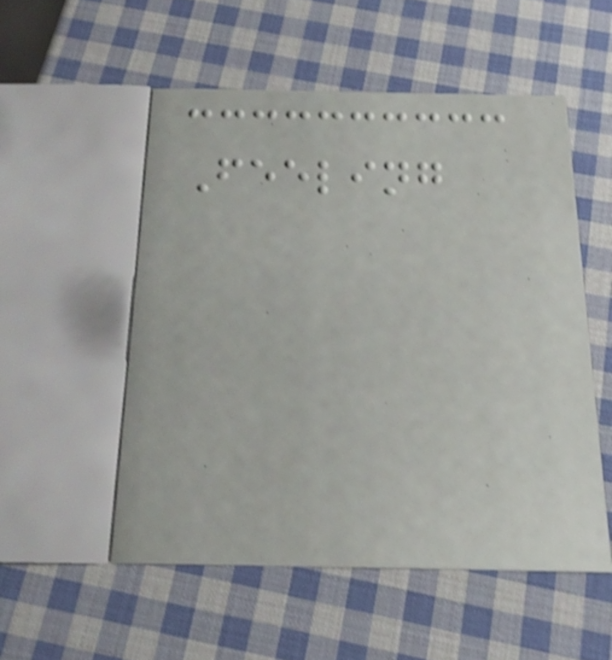Feeling
